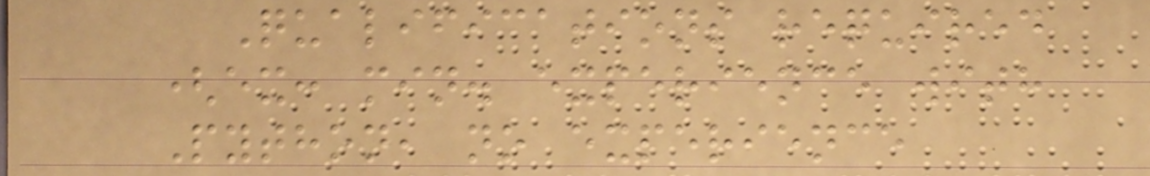Qualifications required
(ex: min. experience with
Python, no experience
